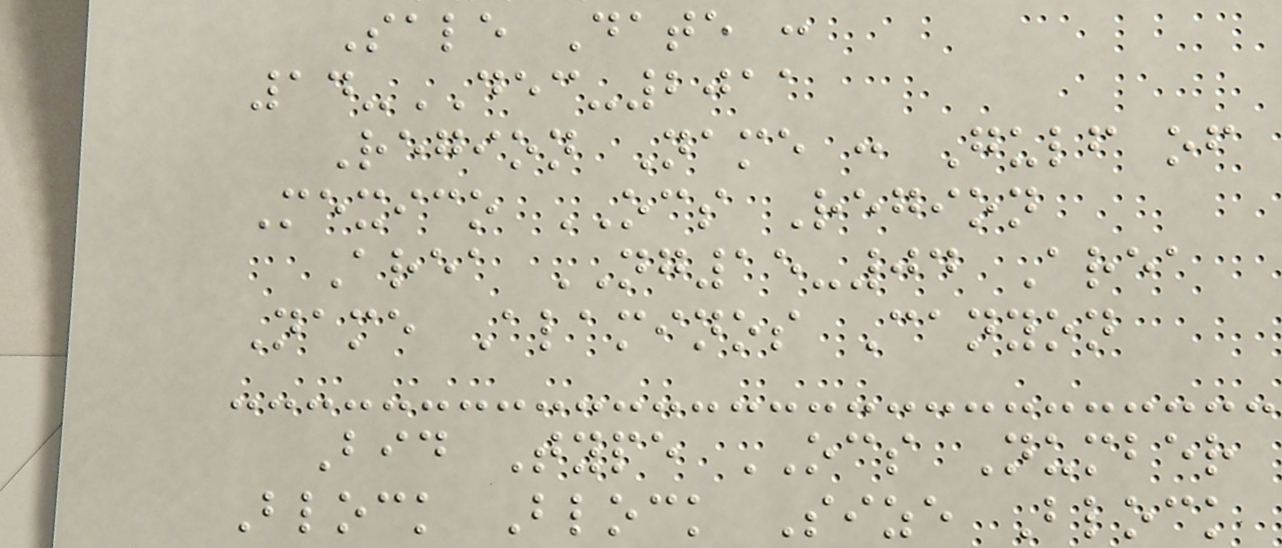Sale Date :
14-DEC-2011
Region Name : Gulf of
Mexico OCS Region
Area NG15-04 Area
Name Alaminos Canyon
Bid Type OCS Number
Block Block Size Block
